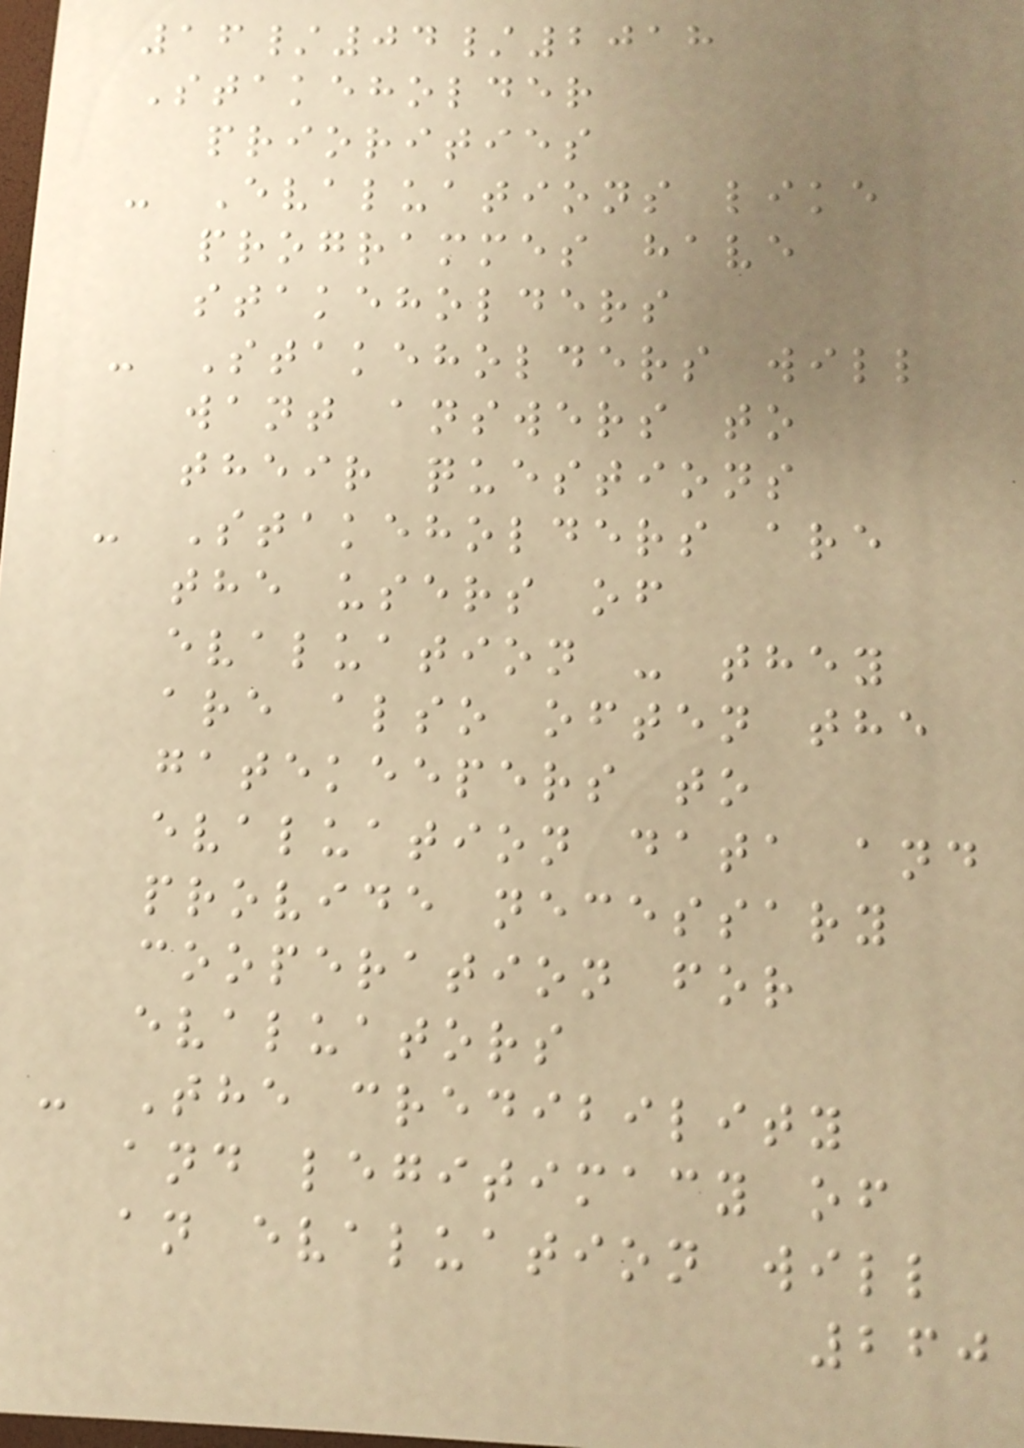16/04/2018
Stakeholder
priorities
- Evaluations like
programmes have
stakeholders
- Stakeholders will
want answers to
their questions
- Stakeholders are
the users of
evaluation - they
are also often the
gatekeepers to
evaluation data and
provide necessary
cooperation for
evaluators
- The credibility
and legitimacy of
an evaluation will
260
